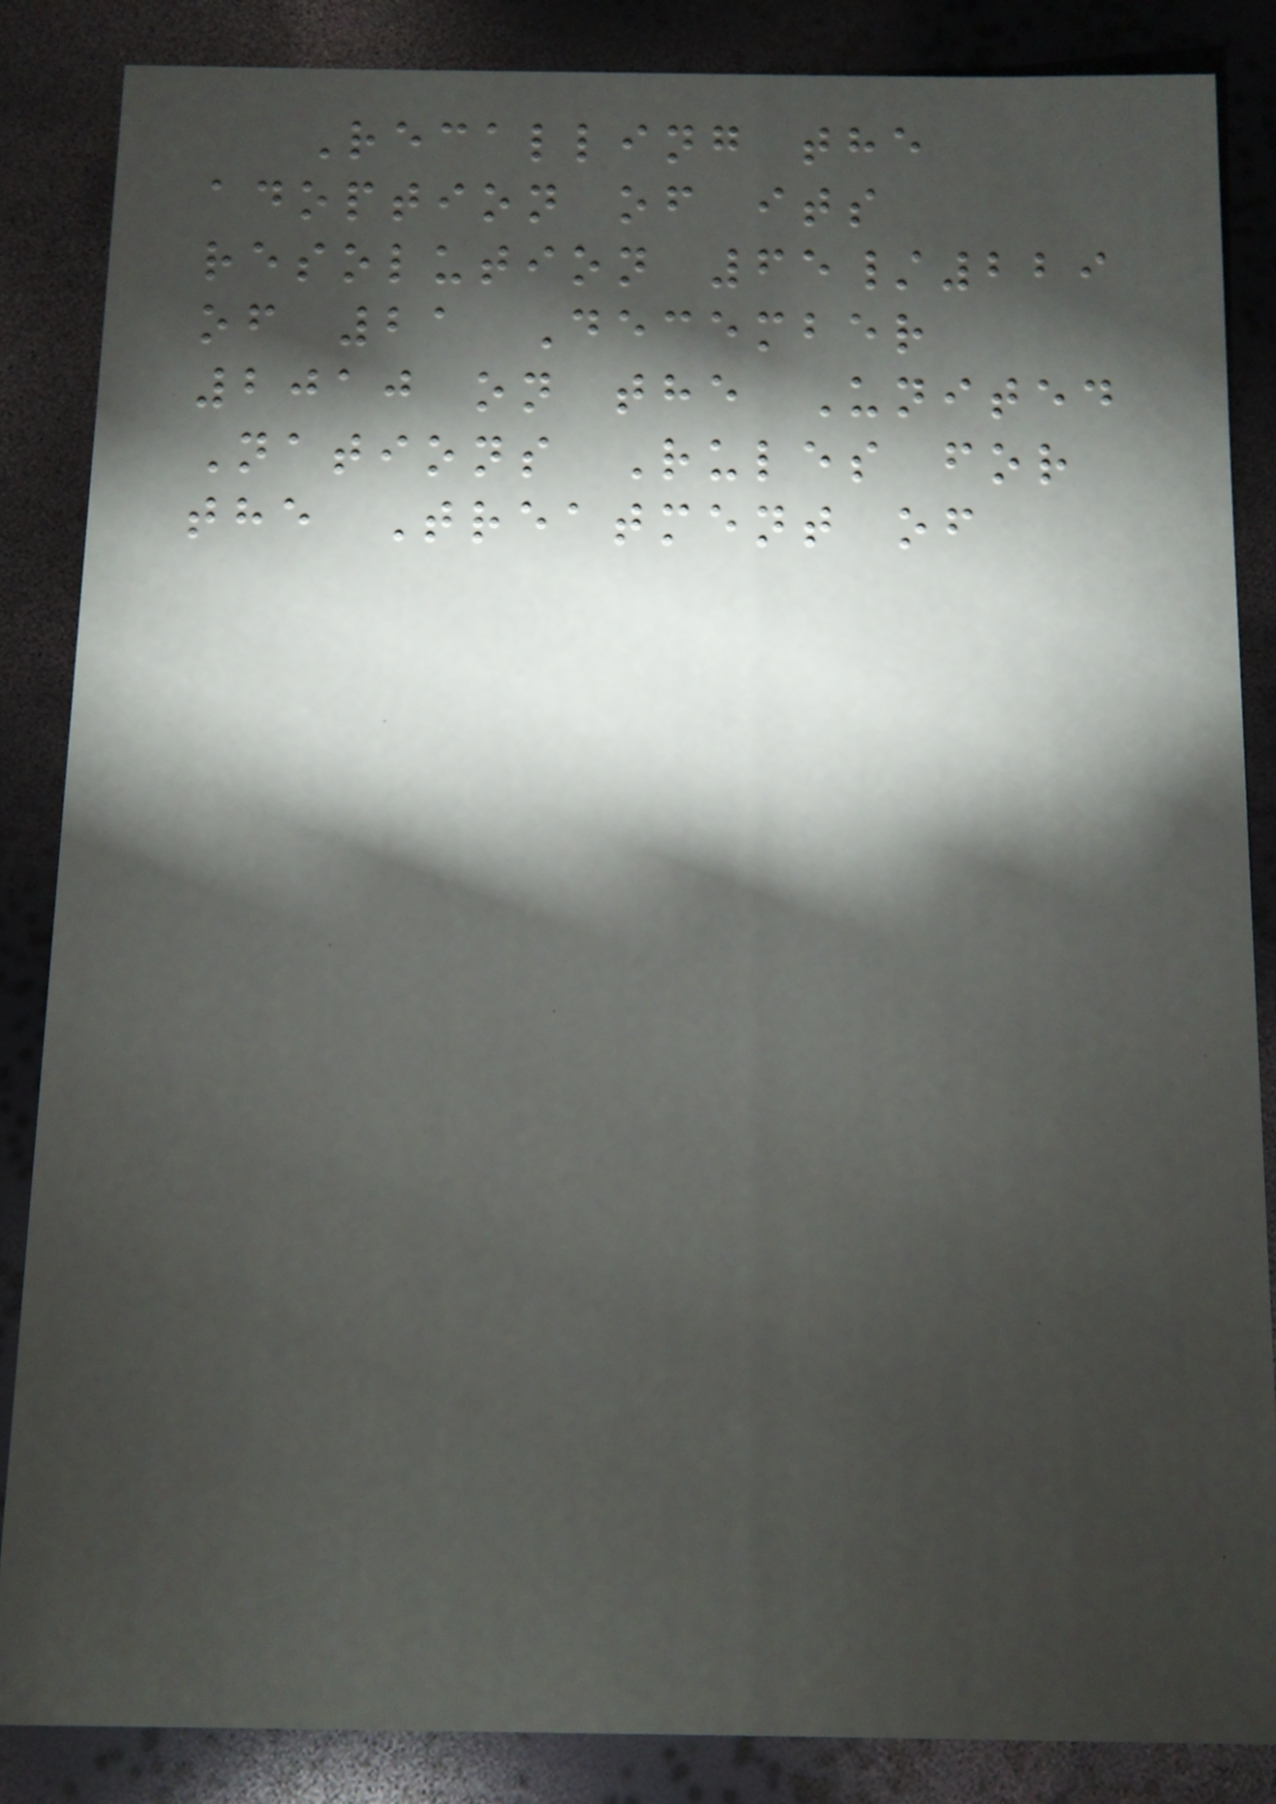Recalling the
adoption of its
resolution 65/229
of 21 December
2010 on the United
Nations Rules for
the Treatment of
